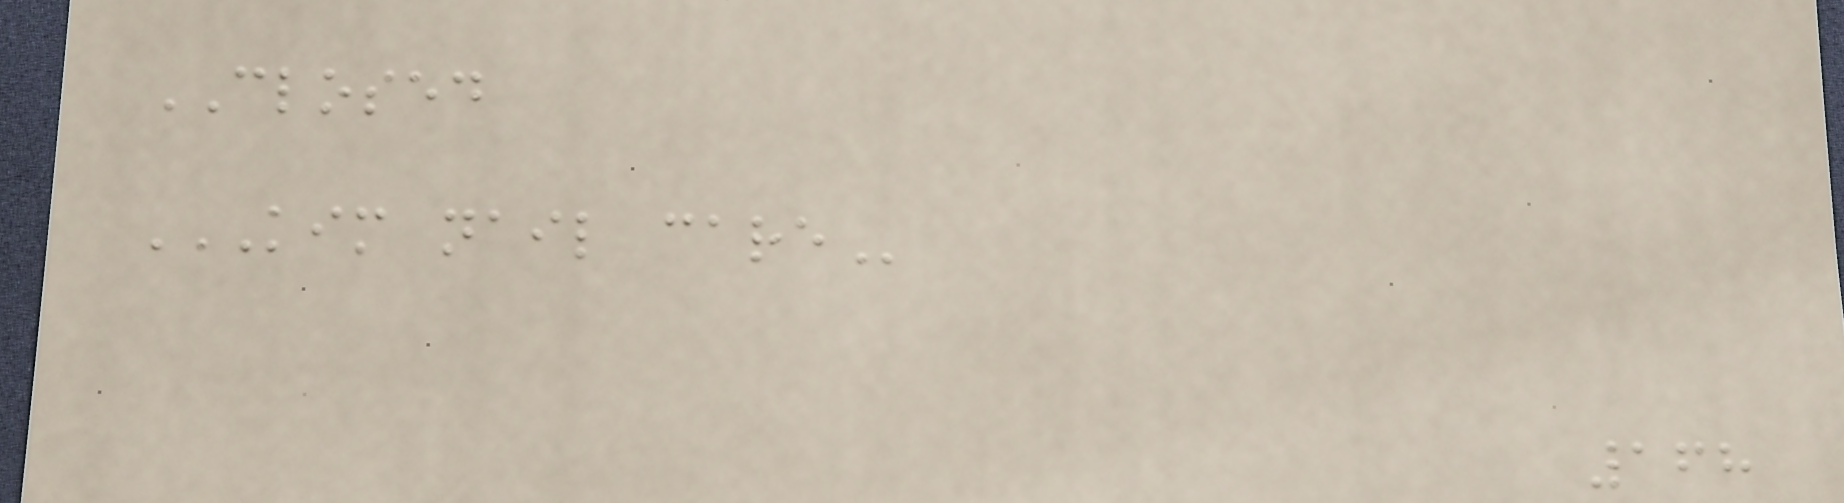CLOSED
KIM NAIL CARE
168
